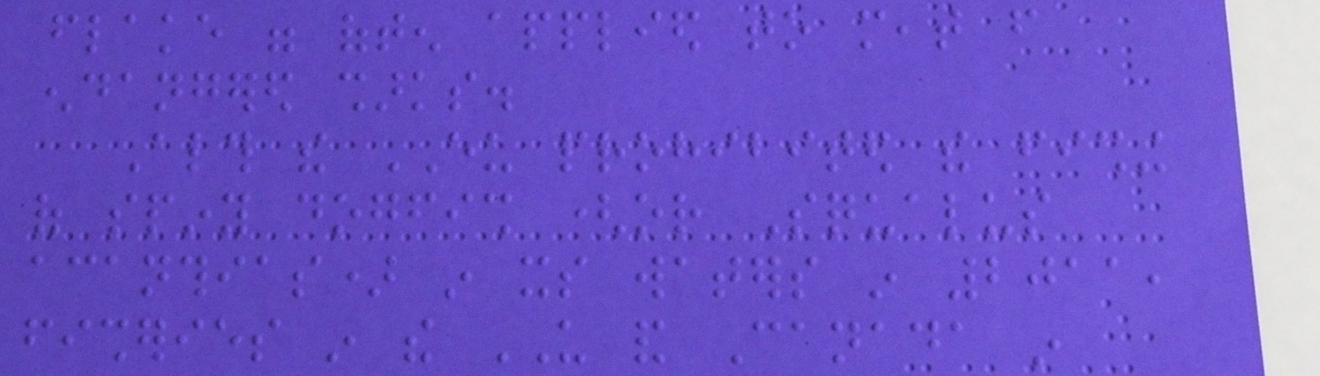flake were often applied to meat from
endangered sharks.
Although the EU prohibited the fishing
of spiny dogfish (or Squalus
acanthias) in its waters in 2011,
fisheries in the US and Canada in
